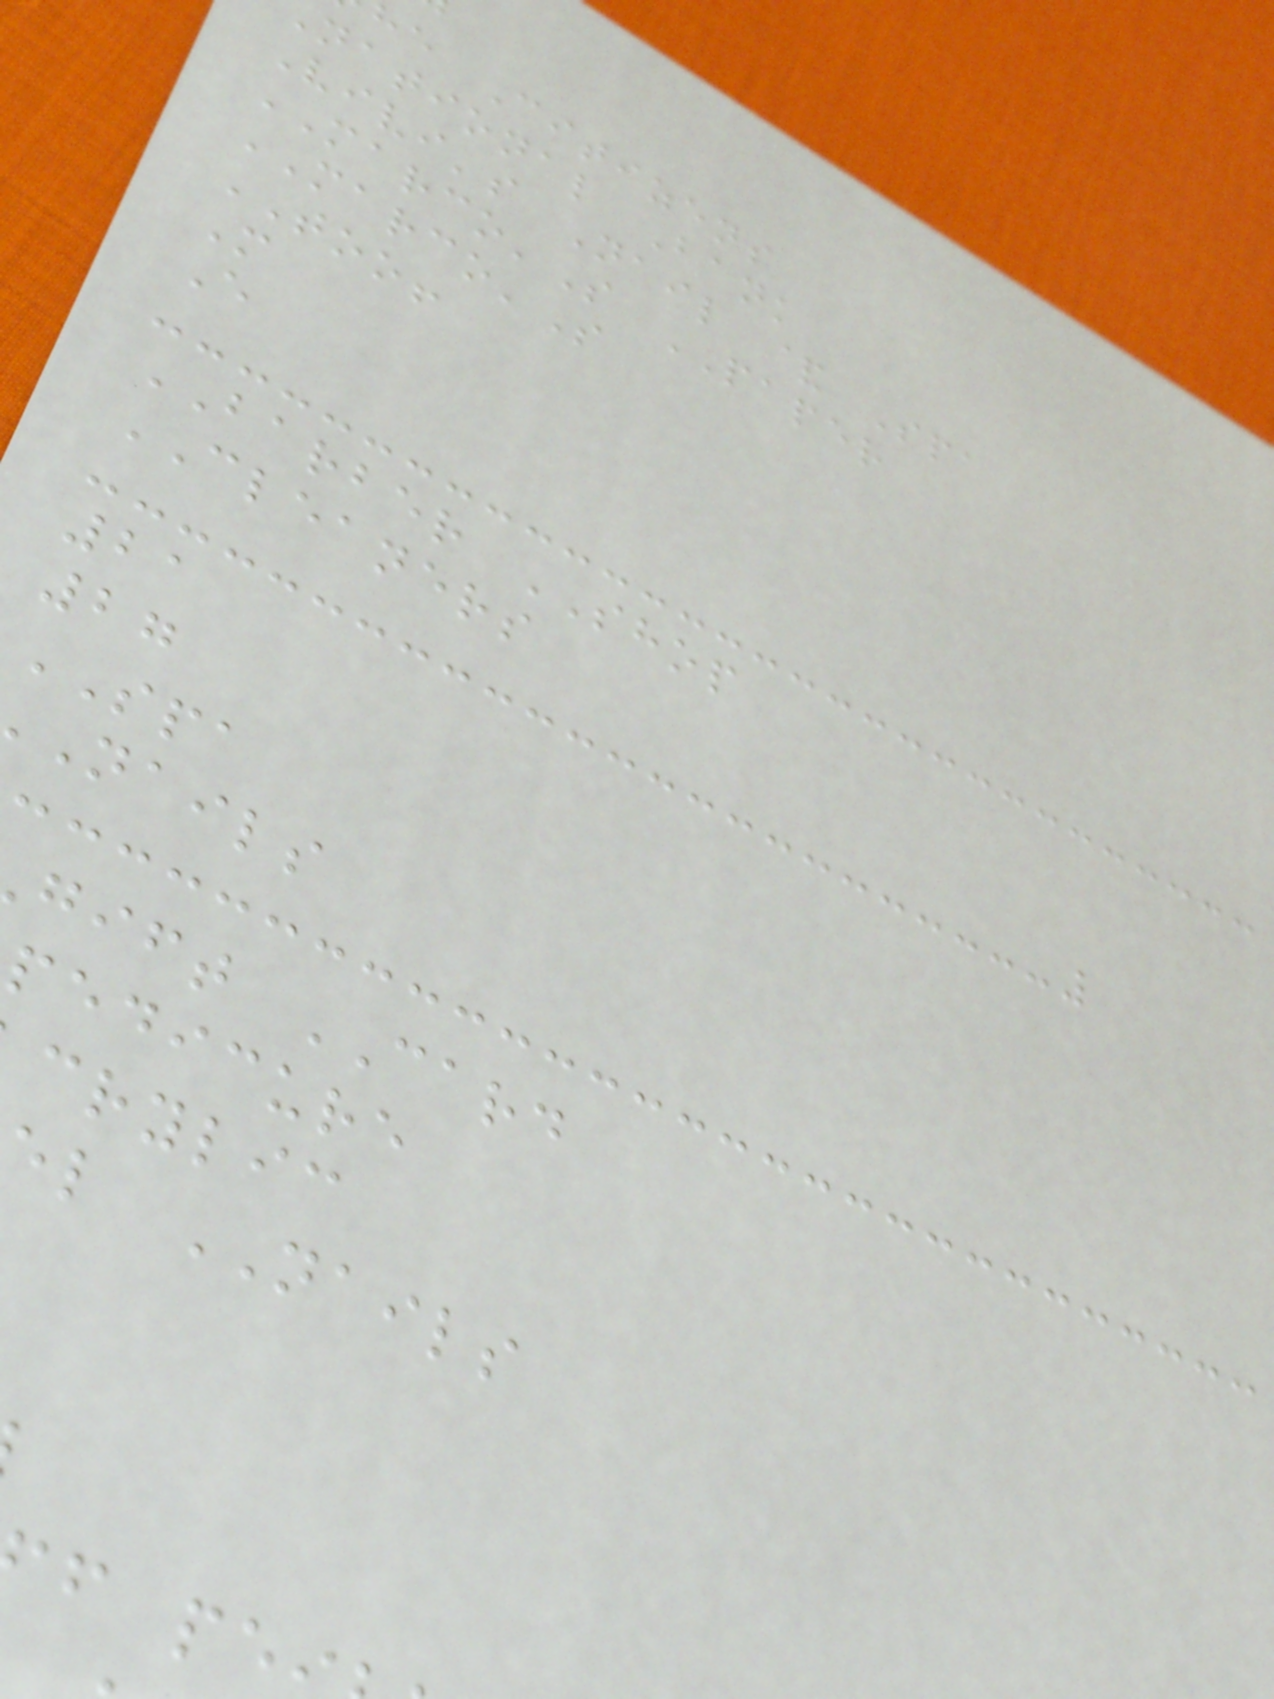he Citizens
national Bank
Vivi's Nail & Spa
MARCO'S PAPER
MARCO'S
TOO!
M
E
BARBER SHOP
CLEANERS
21
27
SPA
nails
gift CARD
pedicure
crylic
l NAILS
